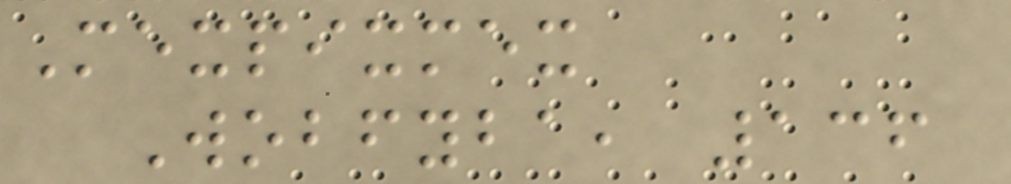Mexpixmex
Wobfyba, 136
